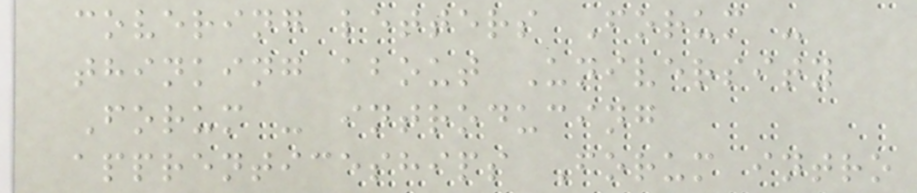covering letters Forum -
thinking about University
Forum - introducing
apprenticeships Forum intro
